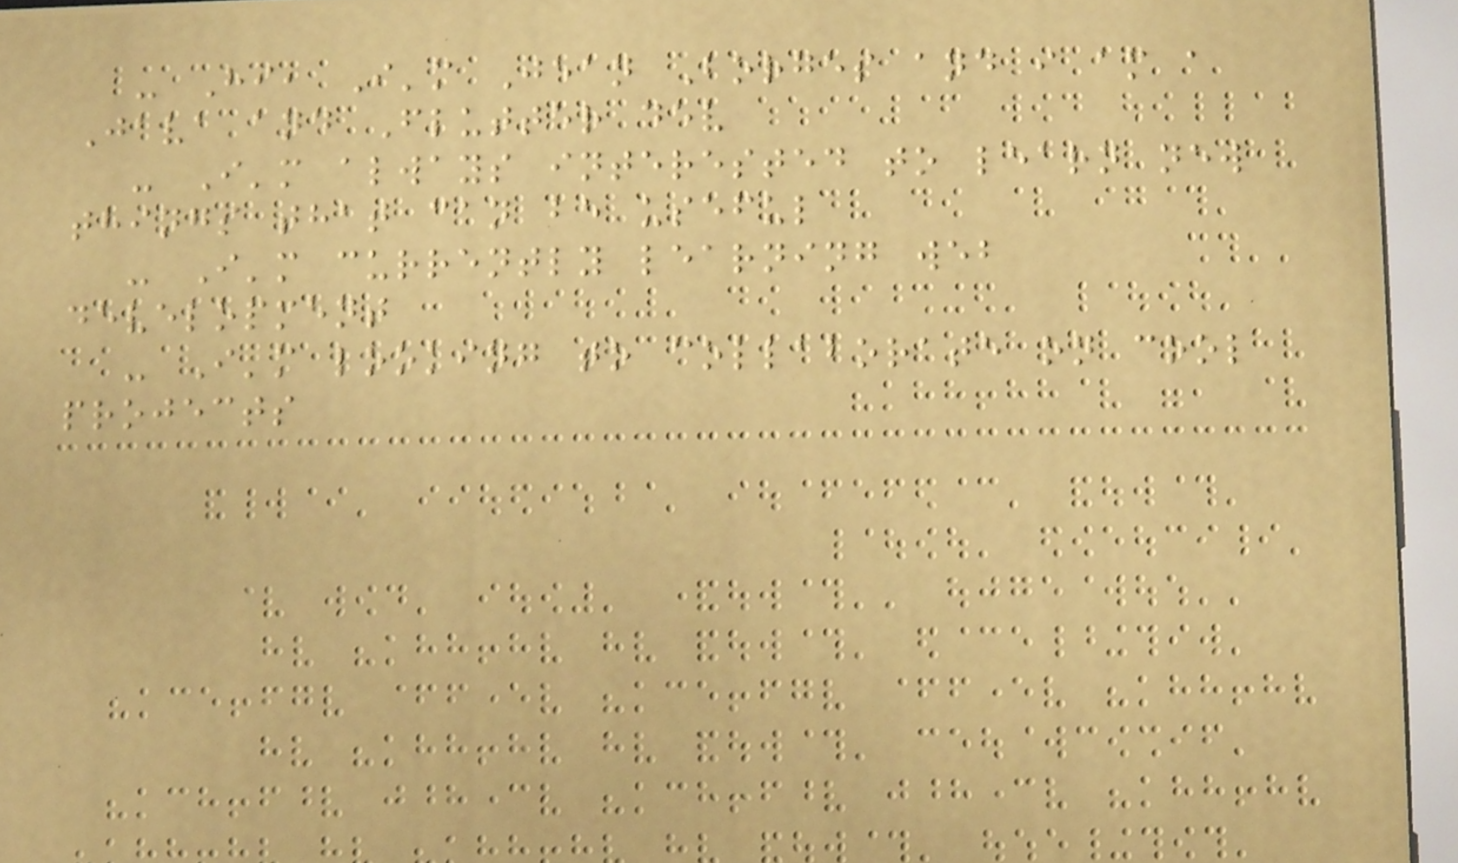- Hi, I'm Jean Borges and i am a
Java and Flutter dev
- I'm always interested to learn new
things that can be useful
- I'm currently learning web
development
- I'm looking to collaborate on cool
projects
